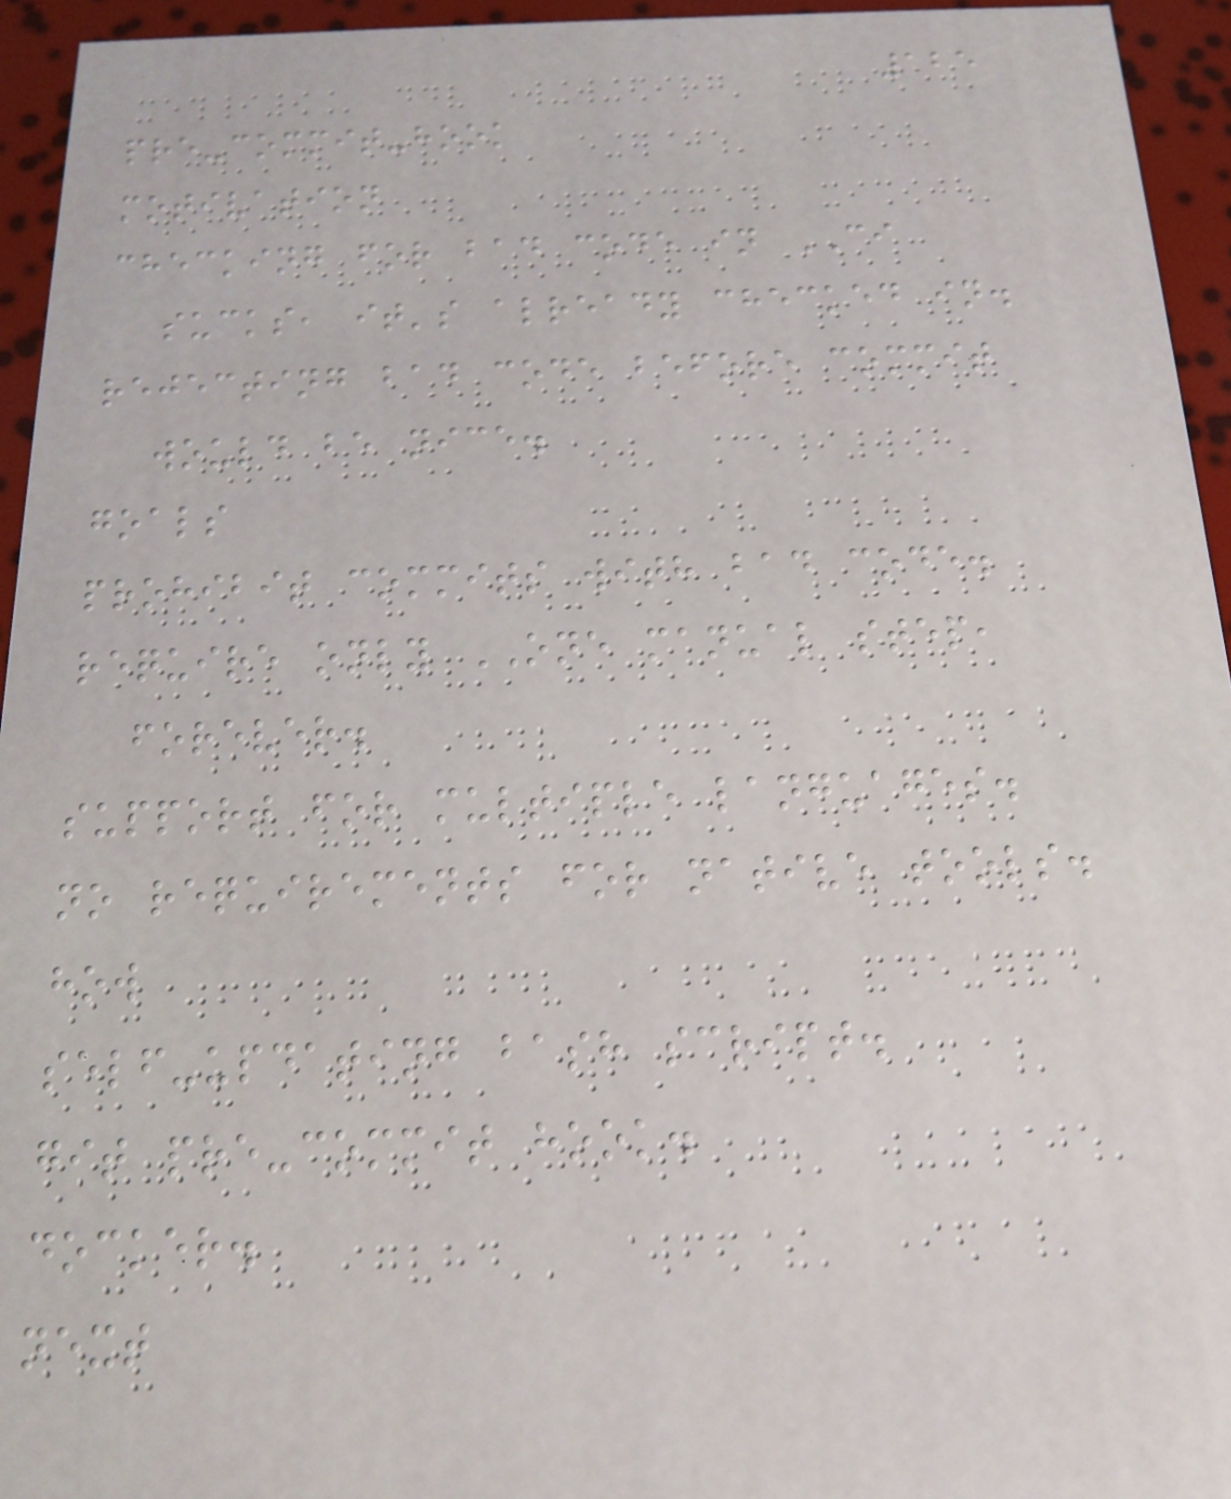125
pre-commit-hook
motivation
checking for bad code in CI
sucks, it's already checked in.
rejecting bad code before commit
would be nice.
goals
prohibit commits with bad code.
require only ONE manual step,
forever.
support for multiple languages.
no requirements for native tools.
how
self-updating bash script.
git pre-commit hook.
docker.
next
